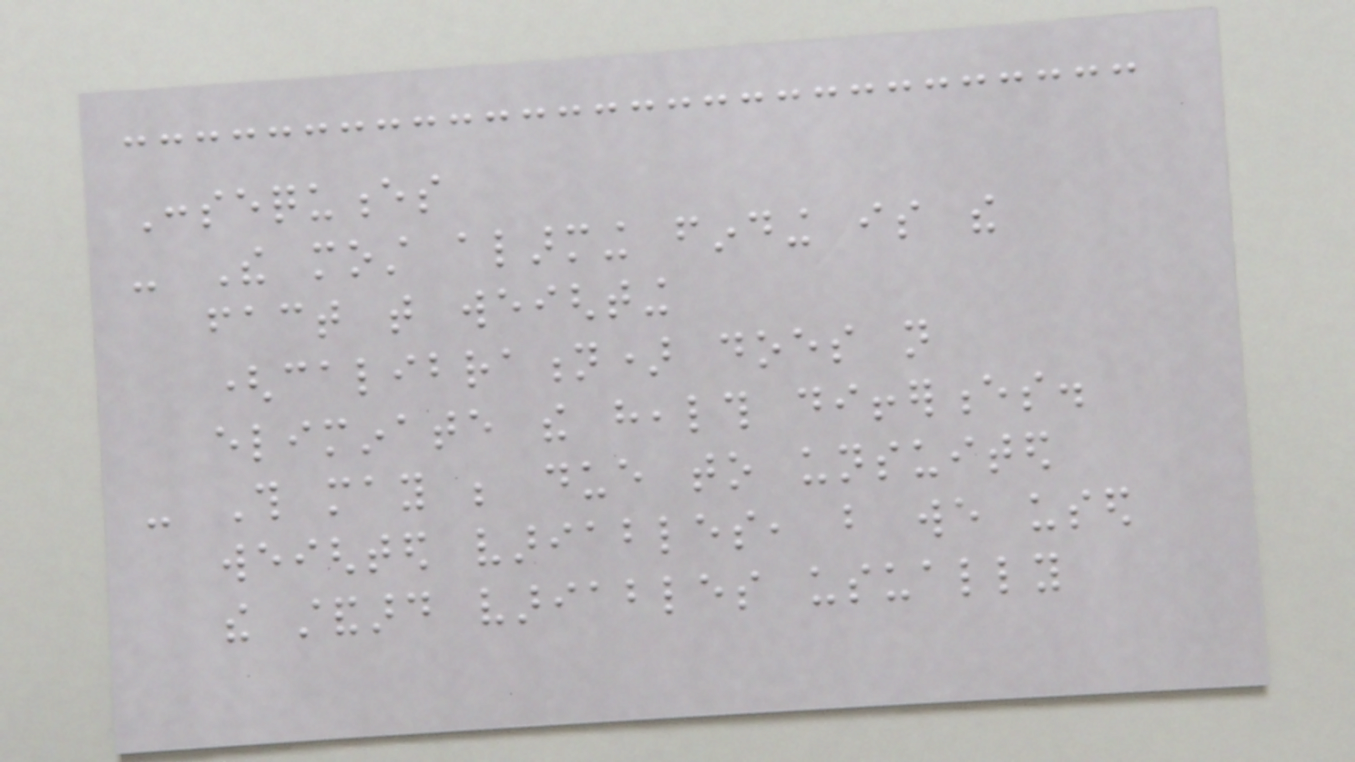Consequences
- The most alarming finding is the
fact that weighting
(calibration) does not
eliminate the health differences.
- This may be due to unsuited
weighted variables, but we used
the standard variables usually
